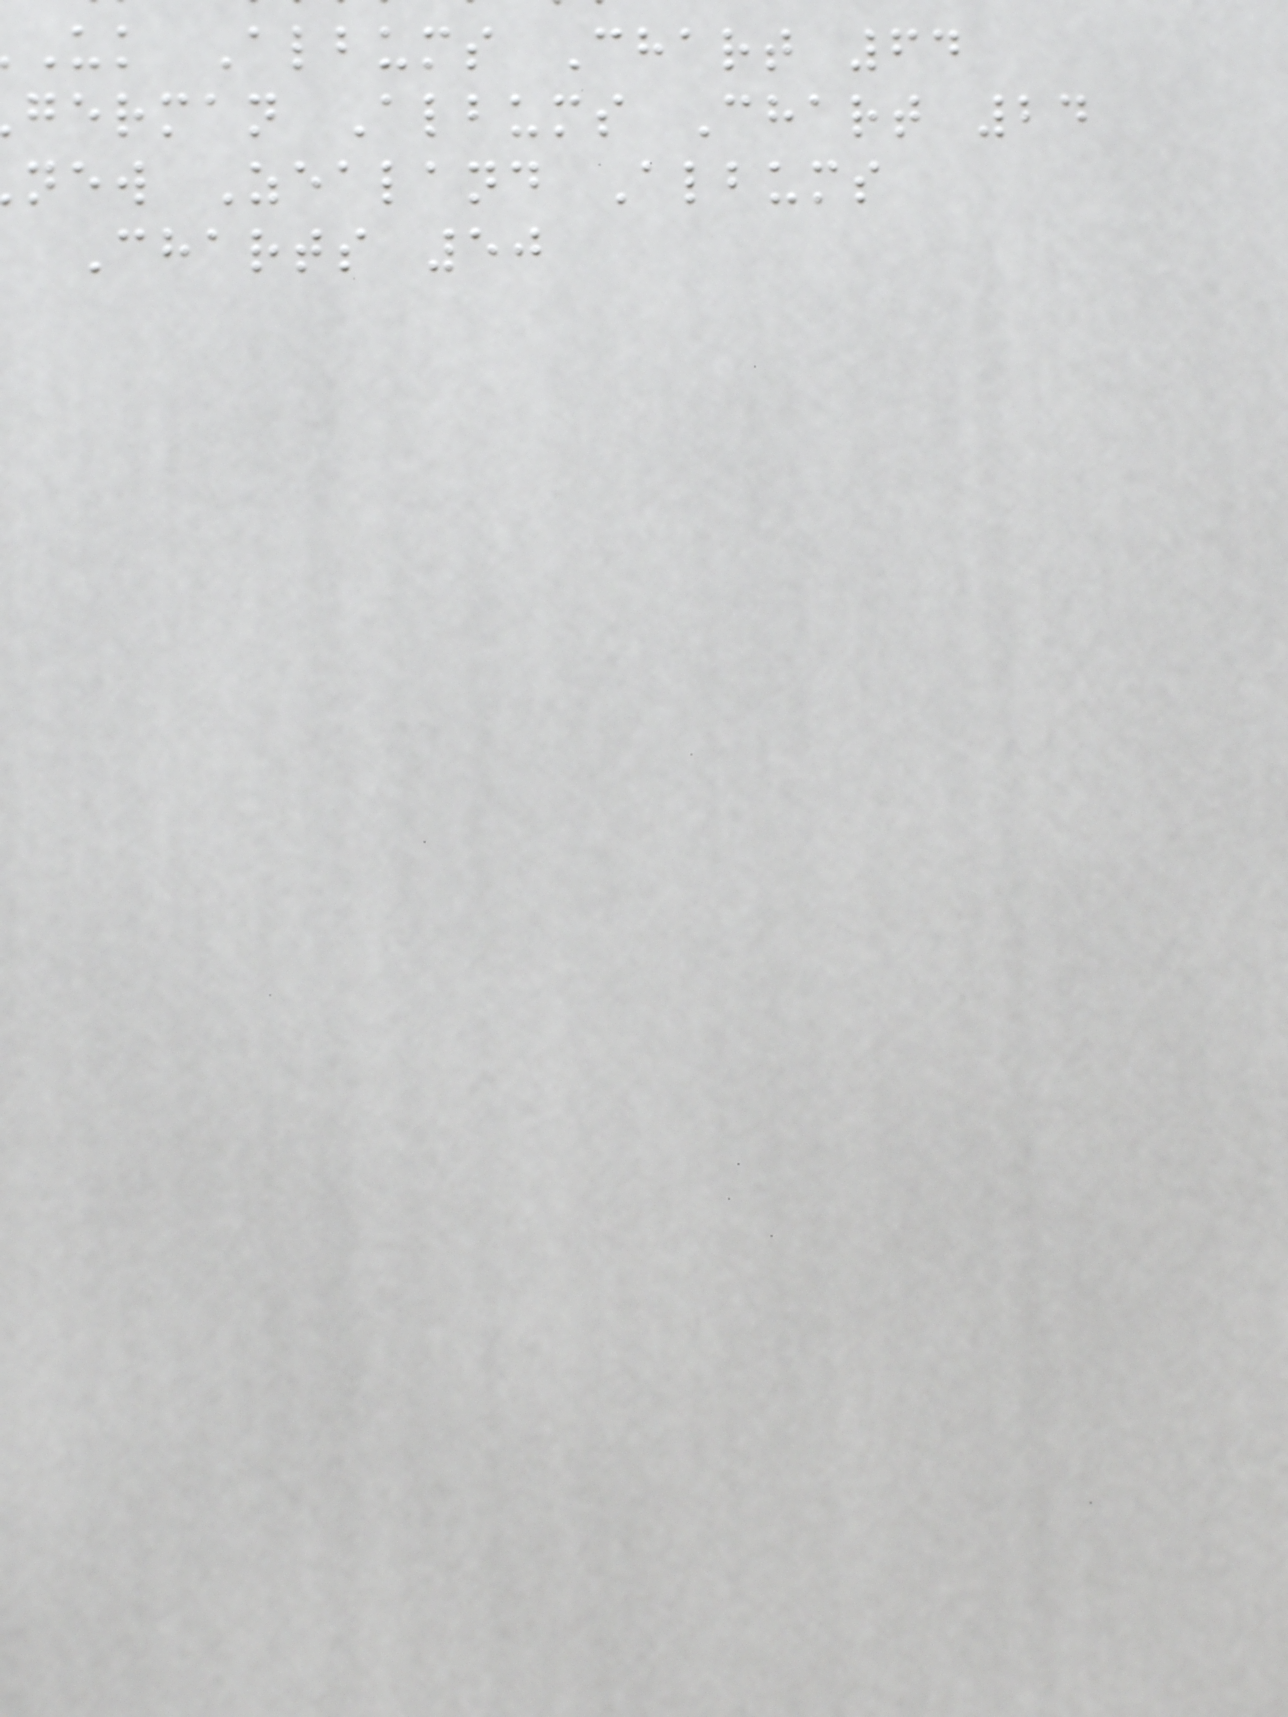uk Albums Chart 64
german Albums Chart 24
new Zealand Albums
Charts 50
